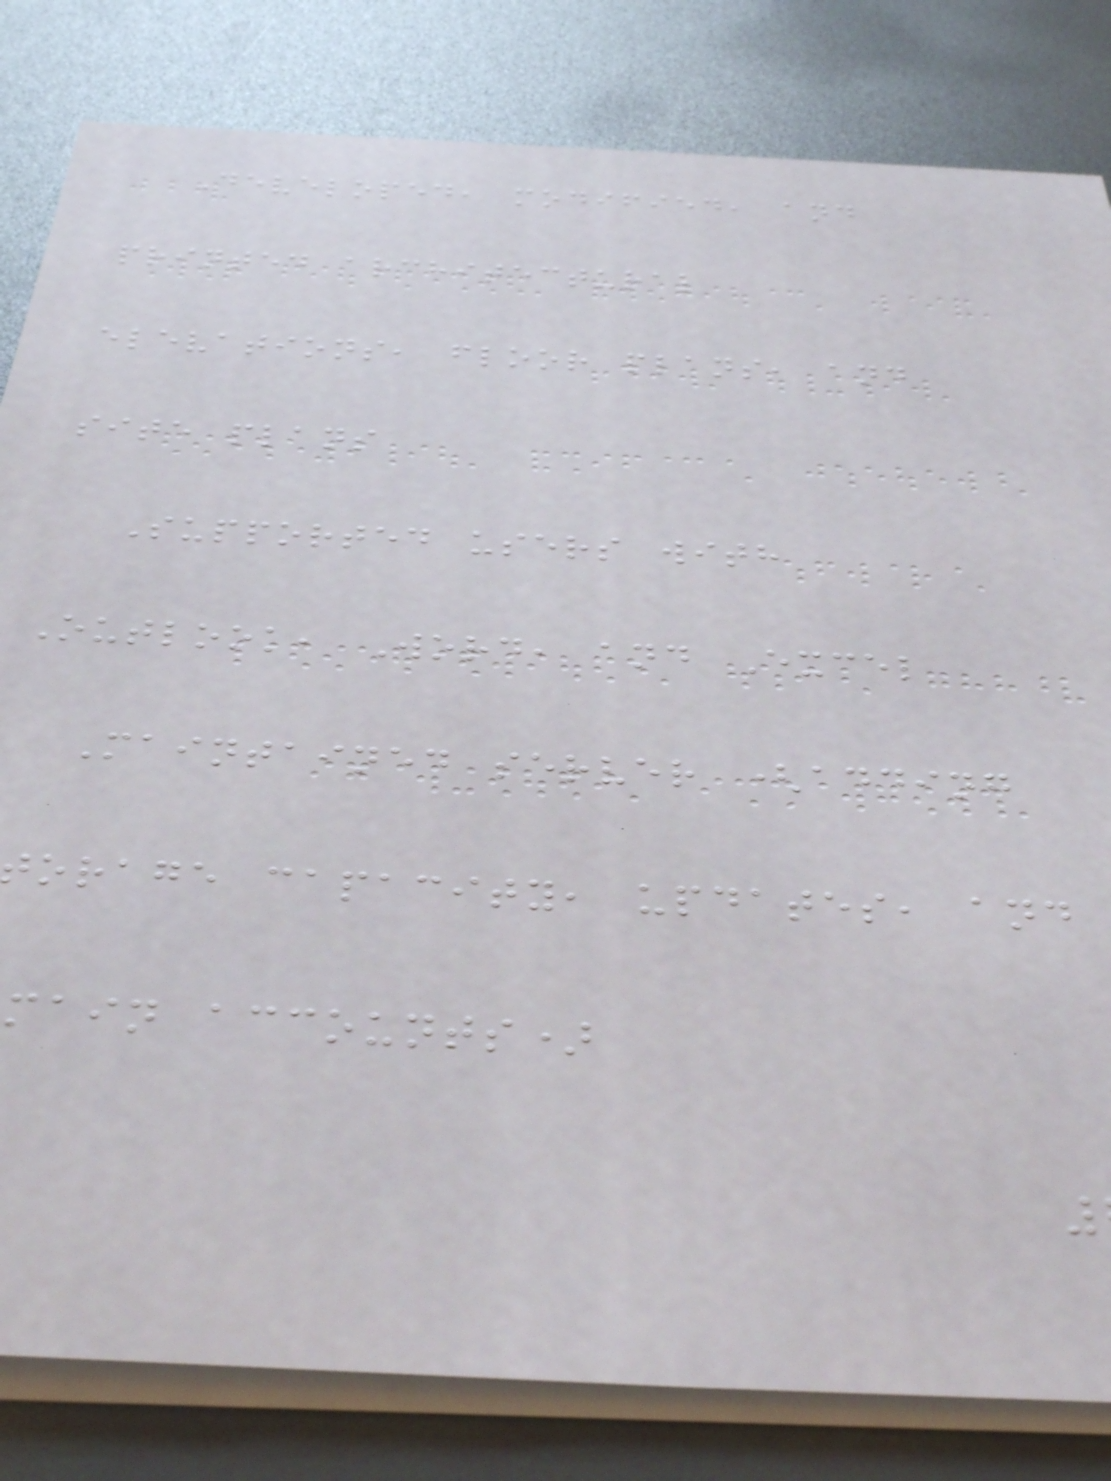Developed, modified, and
printed architectural
elevations, floor plans, and
site plans
Supported users with
Outlook, Word, and Excel
Maintained server (adding
orage capacity, updates, and
main accounts)
